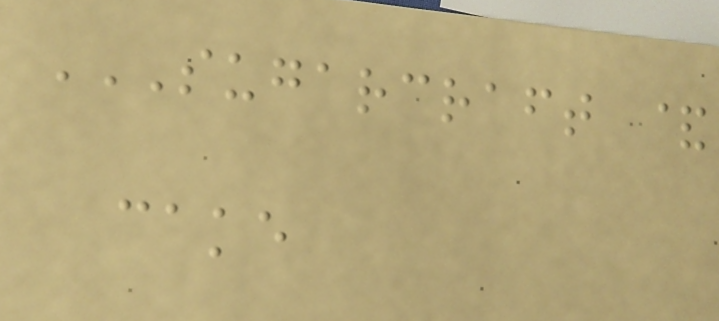SUGARCRAFT &
CAKE
